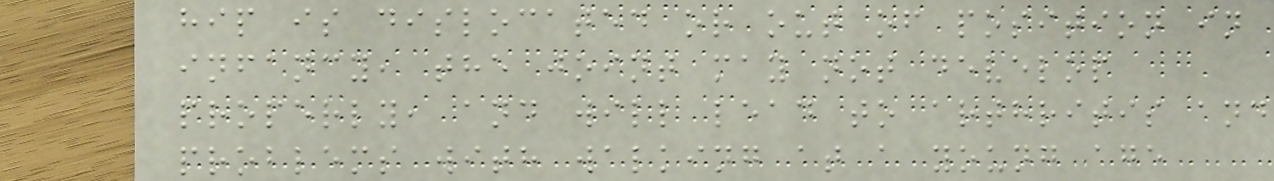hip is dislocated or out of position in
infancy, the joint may not develop
properly, and will lead to arthritis and
problems with walking at a young age
